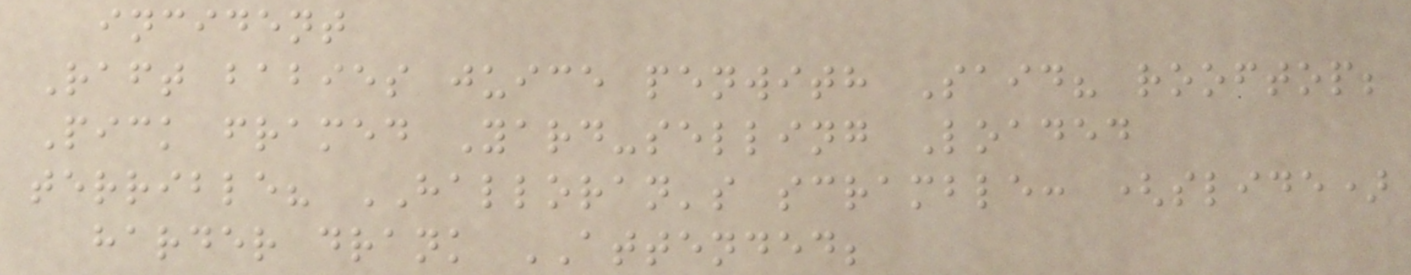incident
Raft babies juice penwith Said? rooftop;
Pick framed Yard-selling Loaded
terrible? HALLORAN's scramble: (slide)
harder drank ATTENDED;
